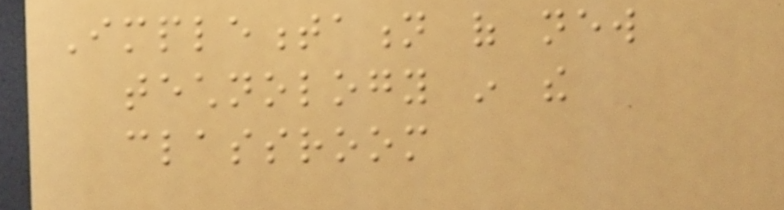Implementation of new
technology in the
classroom
